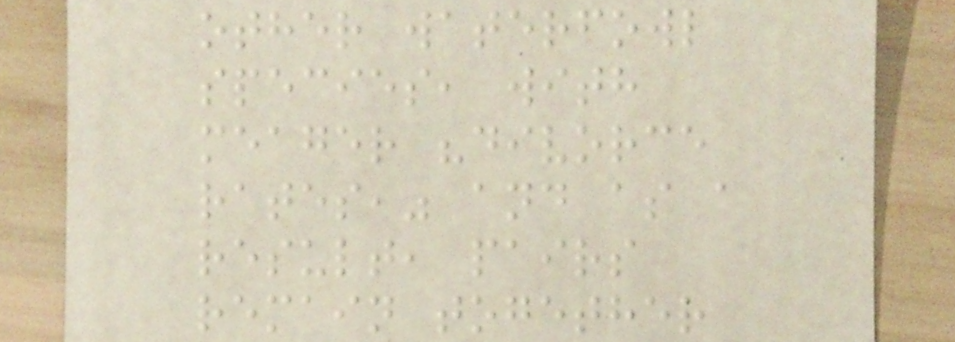other waterfowl
species, with
meager "divorce
rates," and as a
result, pairs
remain together
